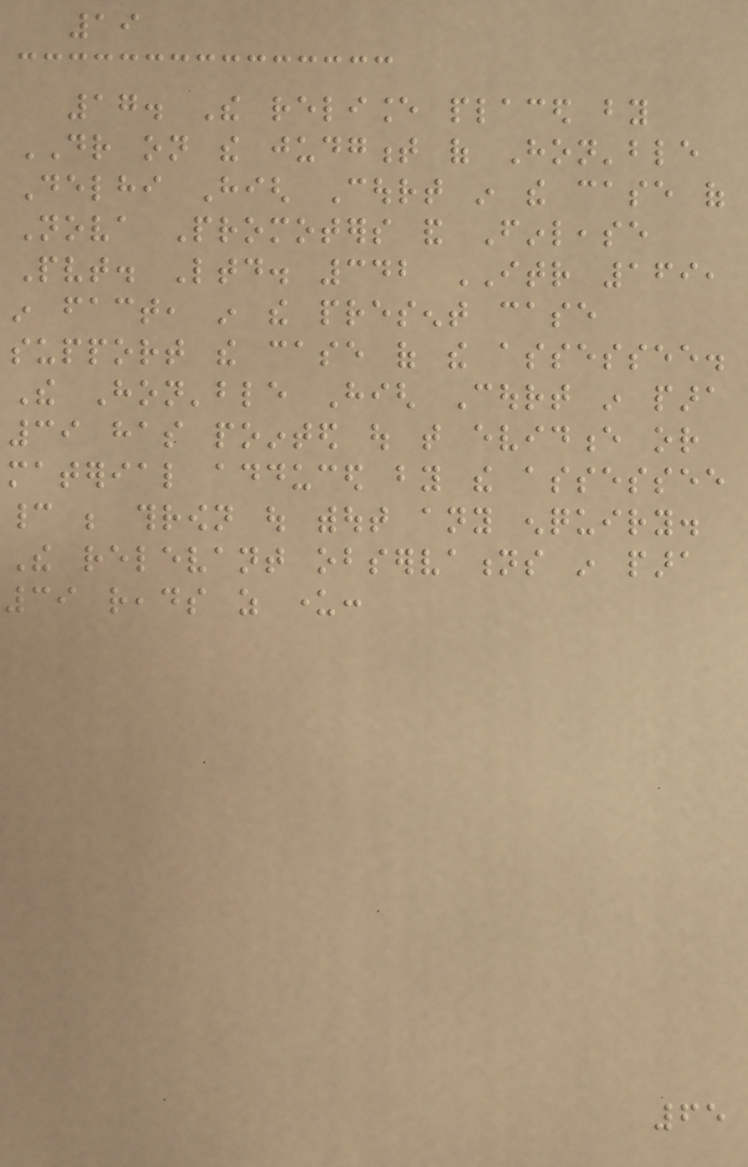19
17. The reliance placed by
DR on the judgment of Hon'ble
Delhi High Court in the case of
Nova Promoters and Finlease
Pvt. Ltd. 342 ITR 169,
in fact, in the present case
support the case of the assessee.
The Hon'ble High Court in para
39 has pointed out that evidence or
material adduced by the assessee
cannot be thrown out without any enquiry.
The relevant observations in para
39 reads as under:
65
